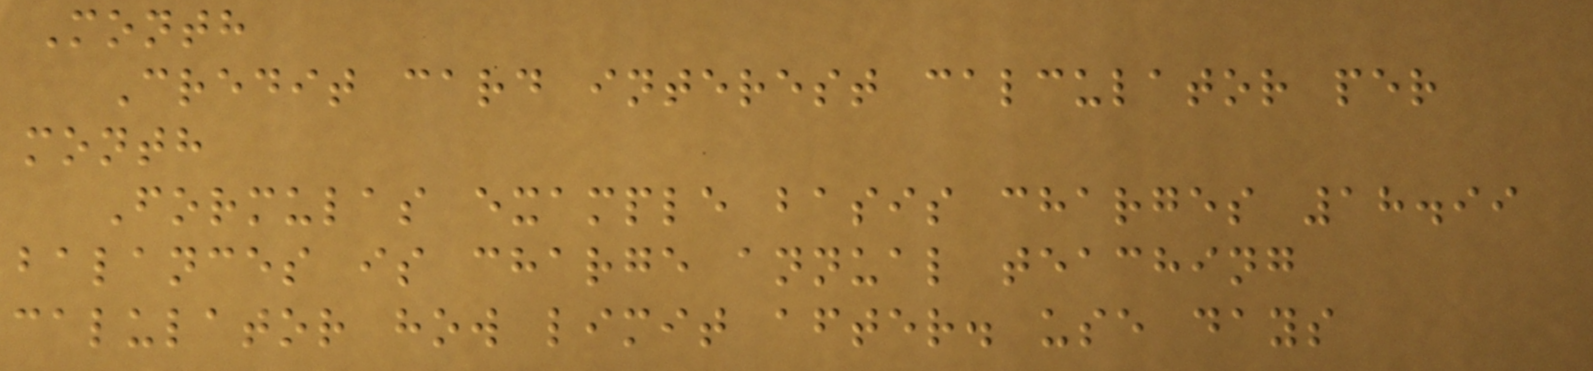Month
Credit card interest calculator per
month
Formulas example basis charges 18.99
balances is charge annual teaching
calulator how limit after. use days
